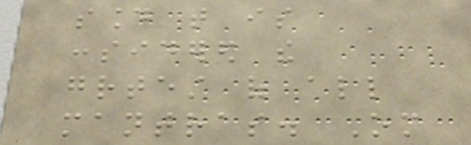sound that is
considered the
greatest of all
mantras. Om
